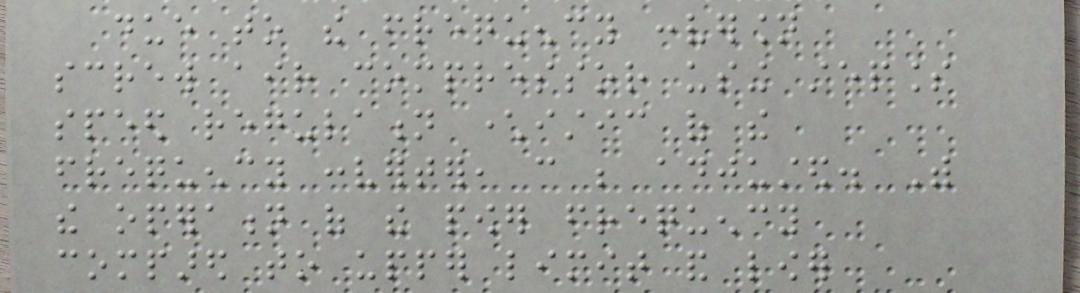due to the frequency conversion
screw air compressor using stepless
speed regulation characteristic of the
frequency converter, can be adjusted. With
the operation of the power frequency
compared to upper limit and lower
